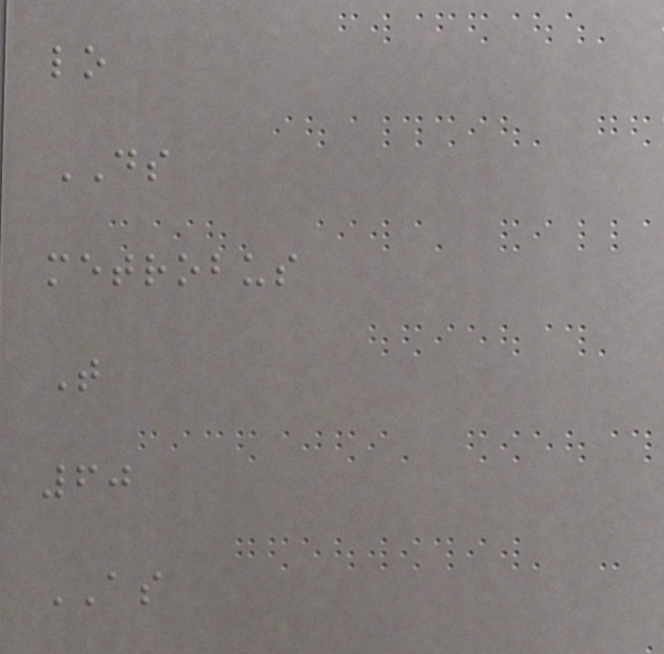lo
DS
metrobus
T
60
AS
